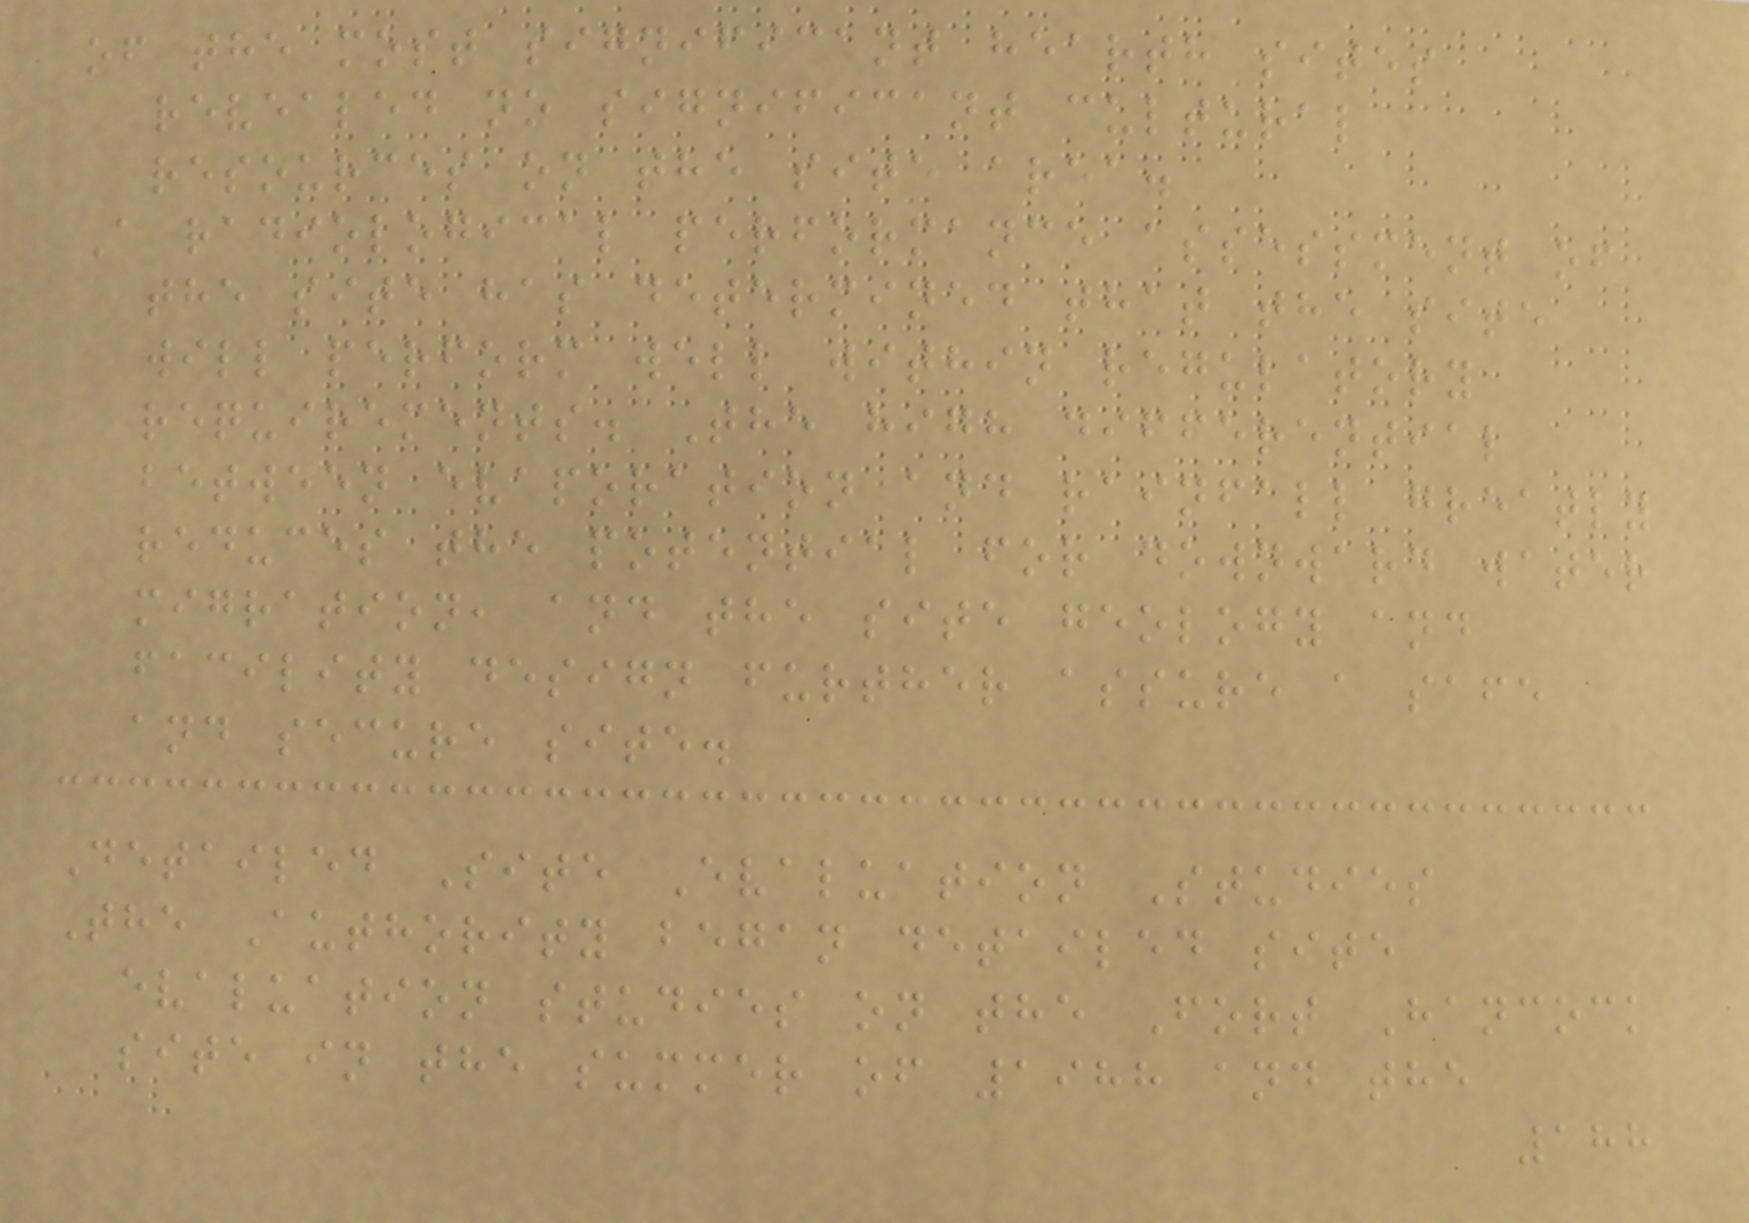of the most significant hearth sites
revealed no significant cultural
resources on the site area.
A radiological performance assessment of
the site has determined that the site
will perform well within regulatory
requirements. The high differential
between evaporation and rainfall greatly
reduces the potential for downward water
migration, and the site geology and
facility design further assure a safe
and secure site.
Detailed Site Evaluation Studies
The Authority began detailed site
evaluation studies on the Fort Hancock
site in the summer of 1988 and the
188
